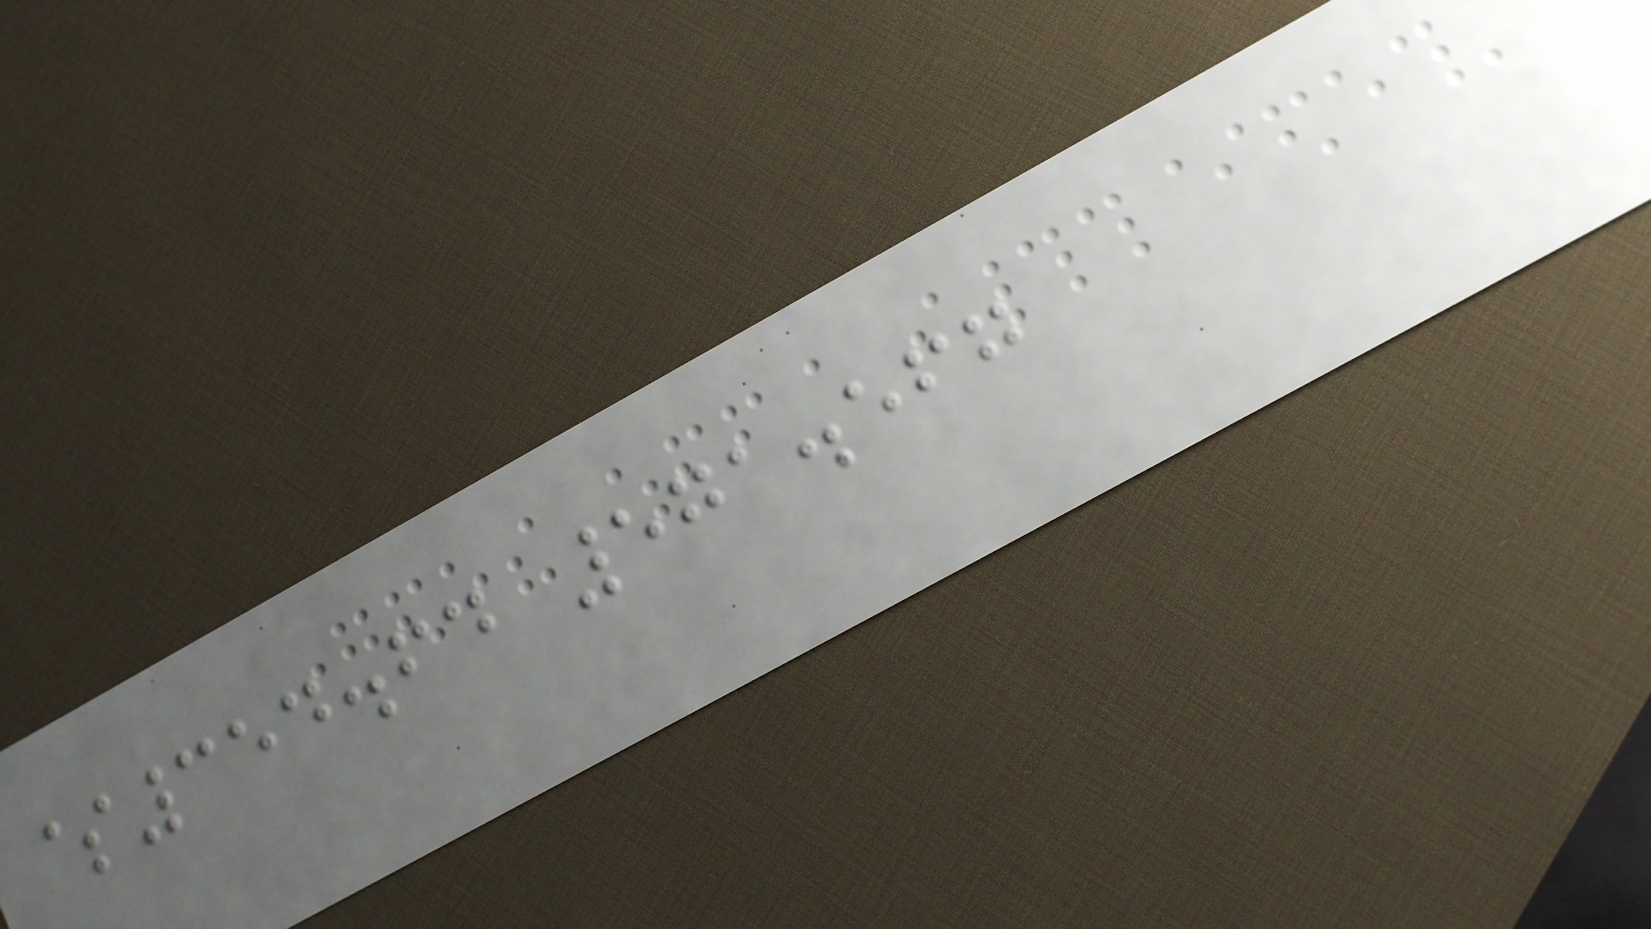$354.64 571.567
